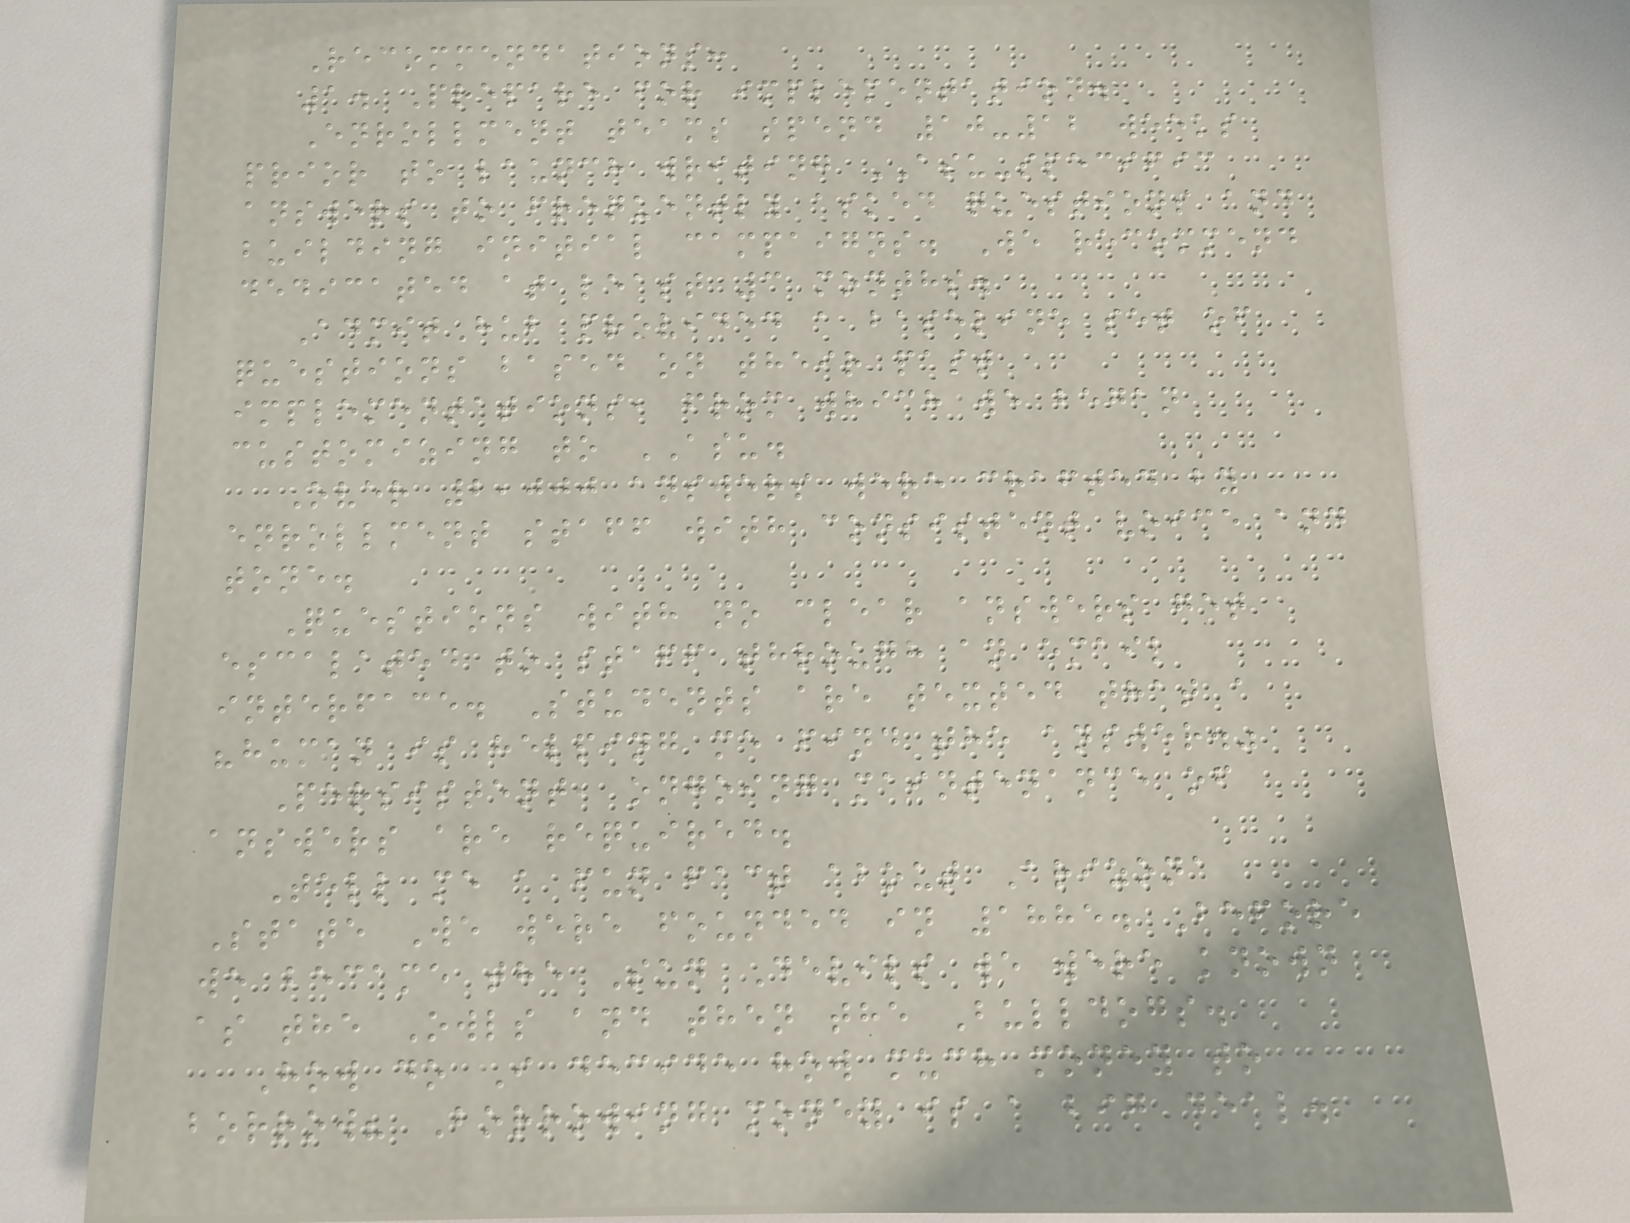Recommendations:
1. Prepare for implementation.
Enrollment teams spend 10-12 weeks
prior to launch writing ASU-specific
answers to frequently asked questions and
building initial campaigns. We recommend
dedicated at least 3 months.
AdmitHub provided a baseline set of
questions based on their past
implementations, from which we began
customizing to ASU.
Over 2,000 answers were crafted by
enrollment staff with consistent voice and
tone.
Questions with no clear answers get
escalated to staff through an email
interface. Students are texted that a
"human is helping me find the answer."
Persistent, ongoing maintenance of
answers are required.
Tell me a fun fact about Arizona
State We were founded in 1885. Before
we became the Sun Devils we were known
as the Owls and then the Bulldogs.
How do I decide how much money to
borrow? Borrowing money is a big deal.
